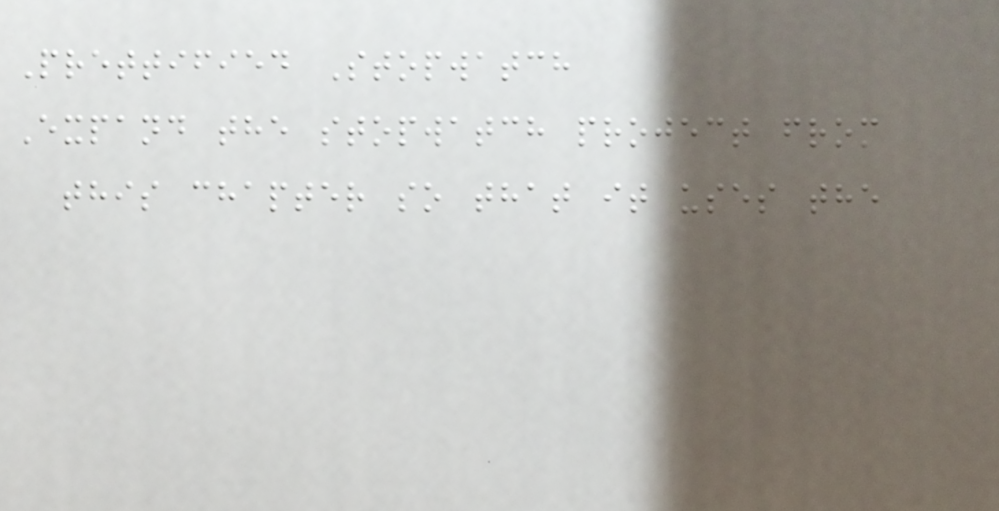Prettified Stopwatch
Expand the stopwatch project from
this chapter so that it uses the
